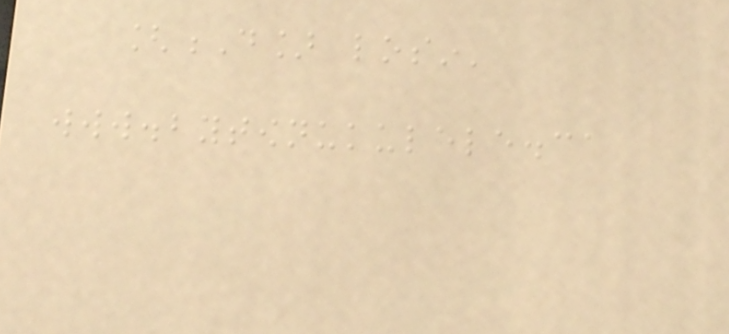[D] losin'
www.bytownukulele.ca
